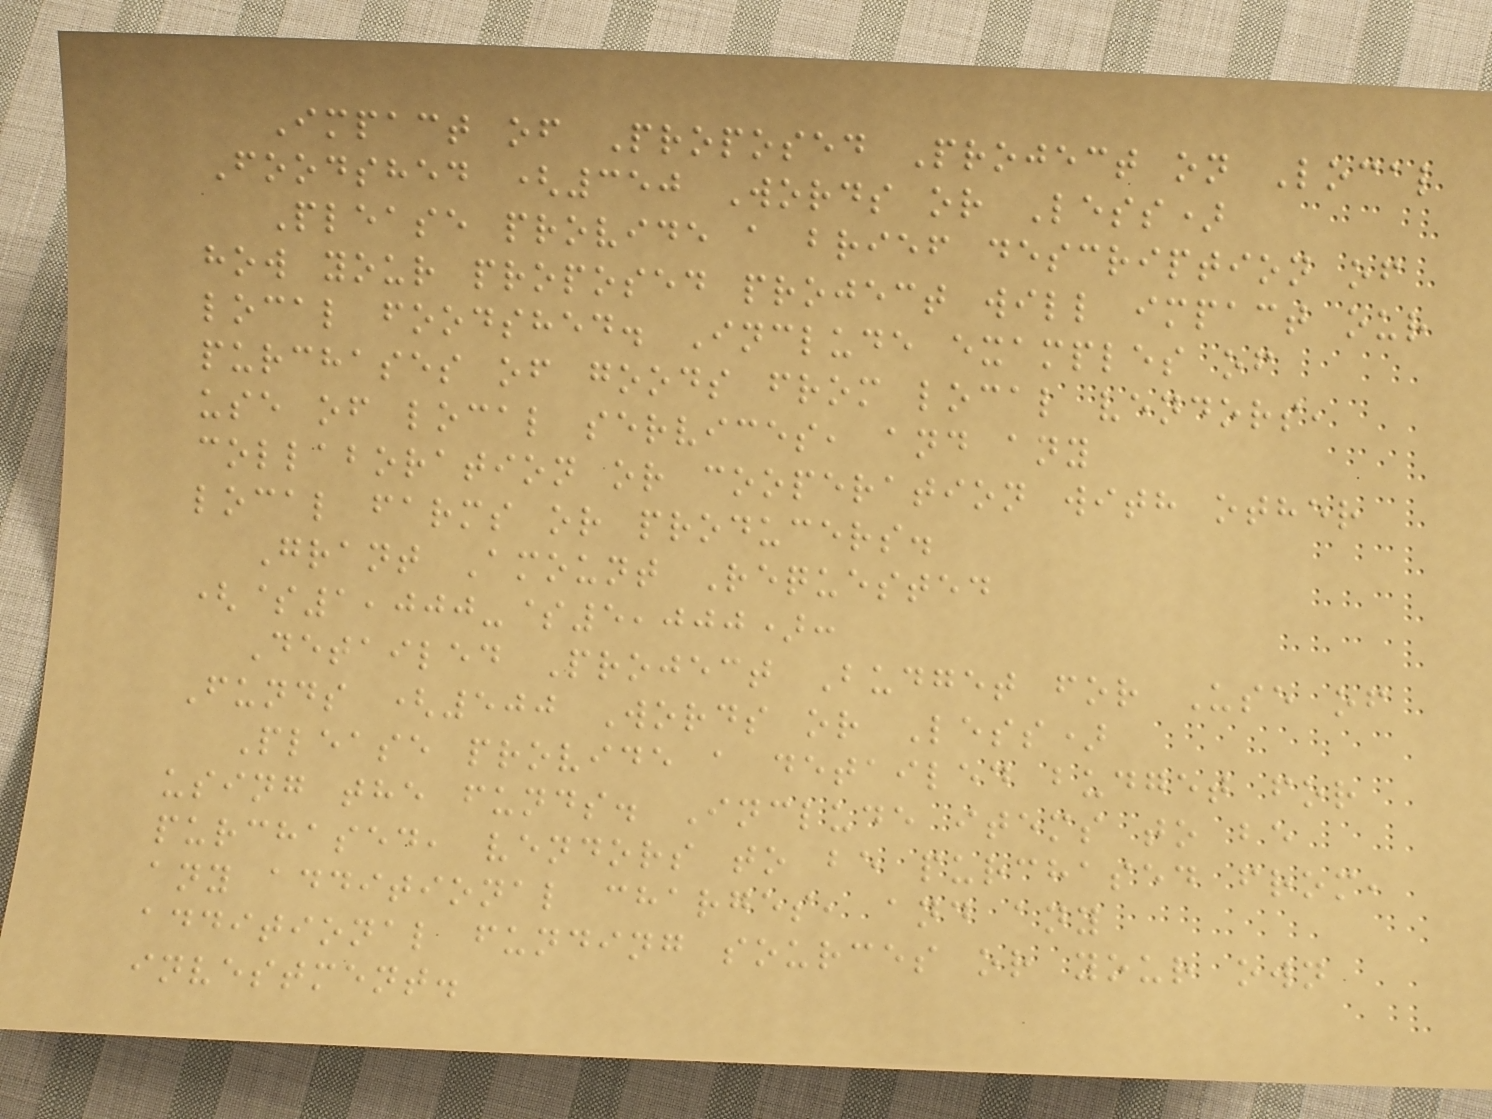Impact of Proposed Project on Local
Foodshed (350 Words or Less)
Please provide a brief description of
how your proposed project will impact our
local foodshed. Include examples of
purchases of goods from local vendors,
use of local services, and any
collaboration or cooperation with other
local farms or producers.
Grant Amount Requested
($1,000-$5,000):
Detailed Project Budget for Use of
Funds (500 Words or Less)
Please provide a detailed budget for
using the funds. Include items to be
purchased, vendors to be purchased from,
any additional charges, and any
additional funding sources or your own
investment.
